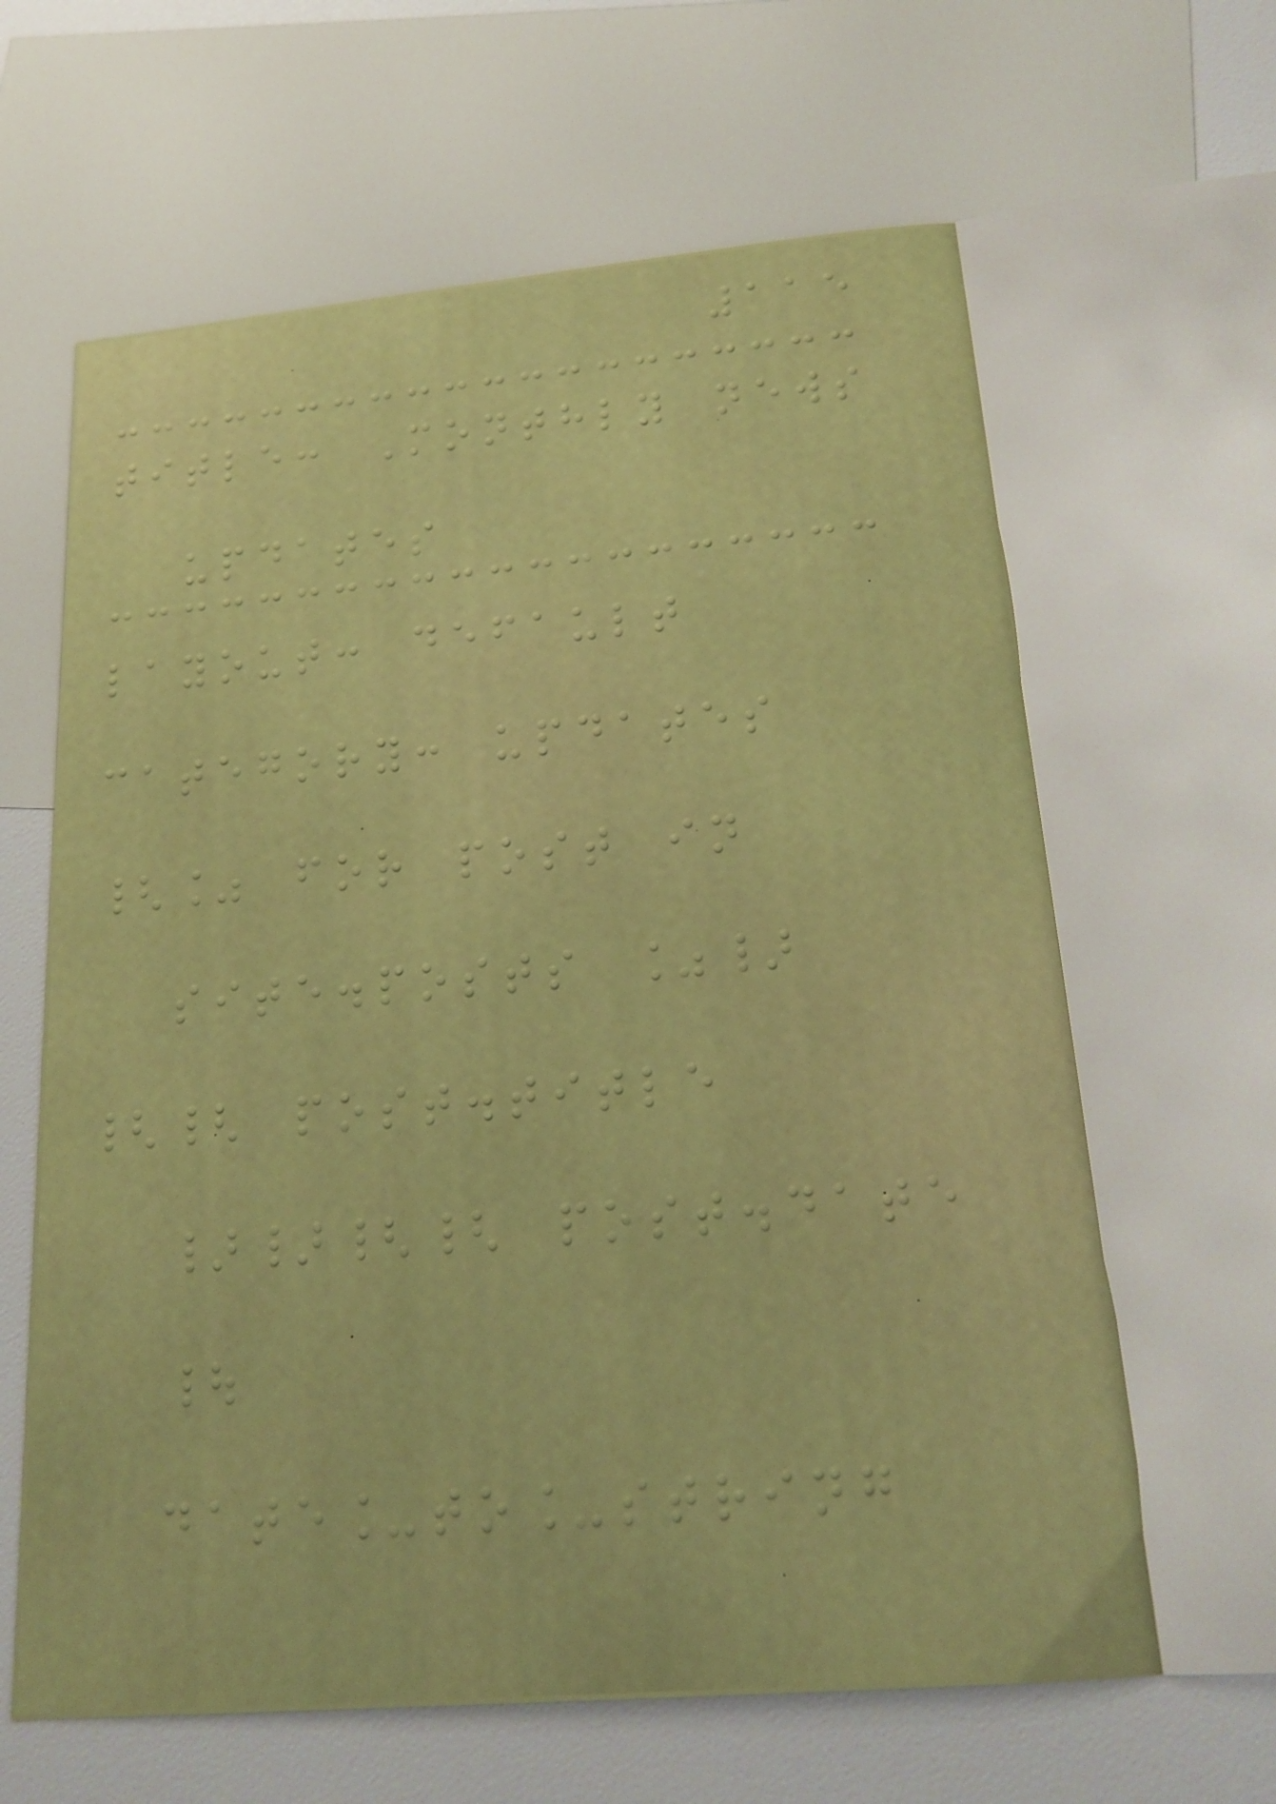115
title: Monthly news
updates
layout: default
category: updates
{% for post in
site.posts %}
{{ post.title
}}{{ post.date
|
date_to_string
